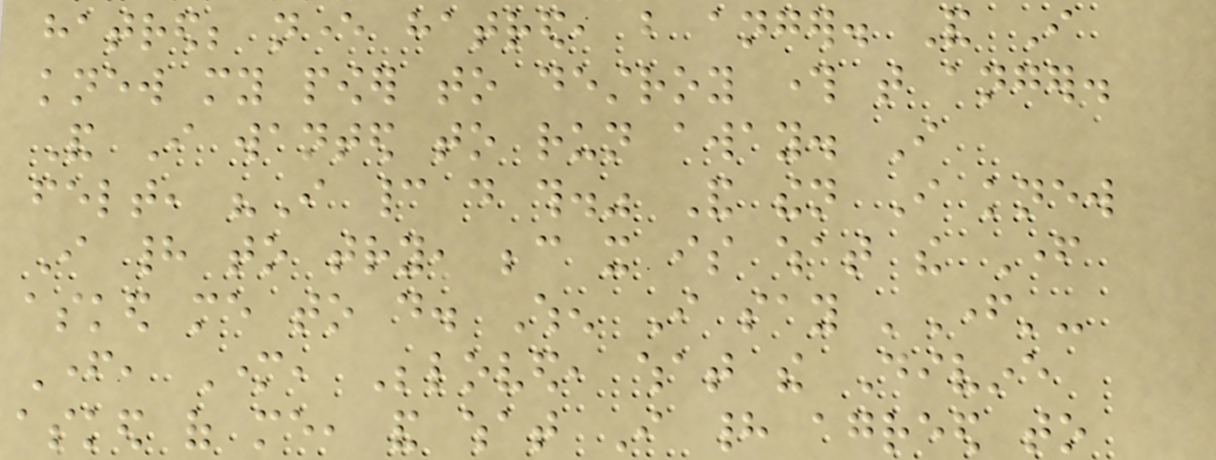hatred; never hatred, but anger. And I
knew my power to destroy through that anger.
And I wanted to run away. I
felt, "I cannot do this." And then I knew
I had to try, because it is what the Father
asked me to do. When I say 'Father'-
Father, Mother, Beloved, what the Divine
asked of me, and what I had agreed to
